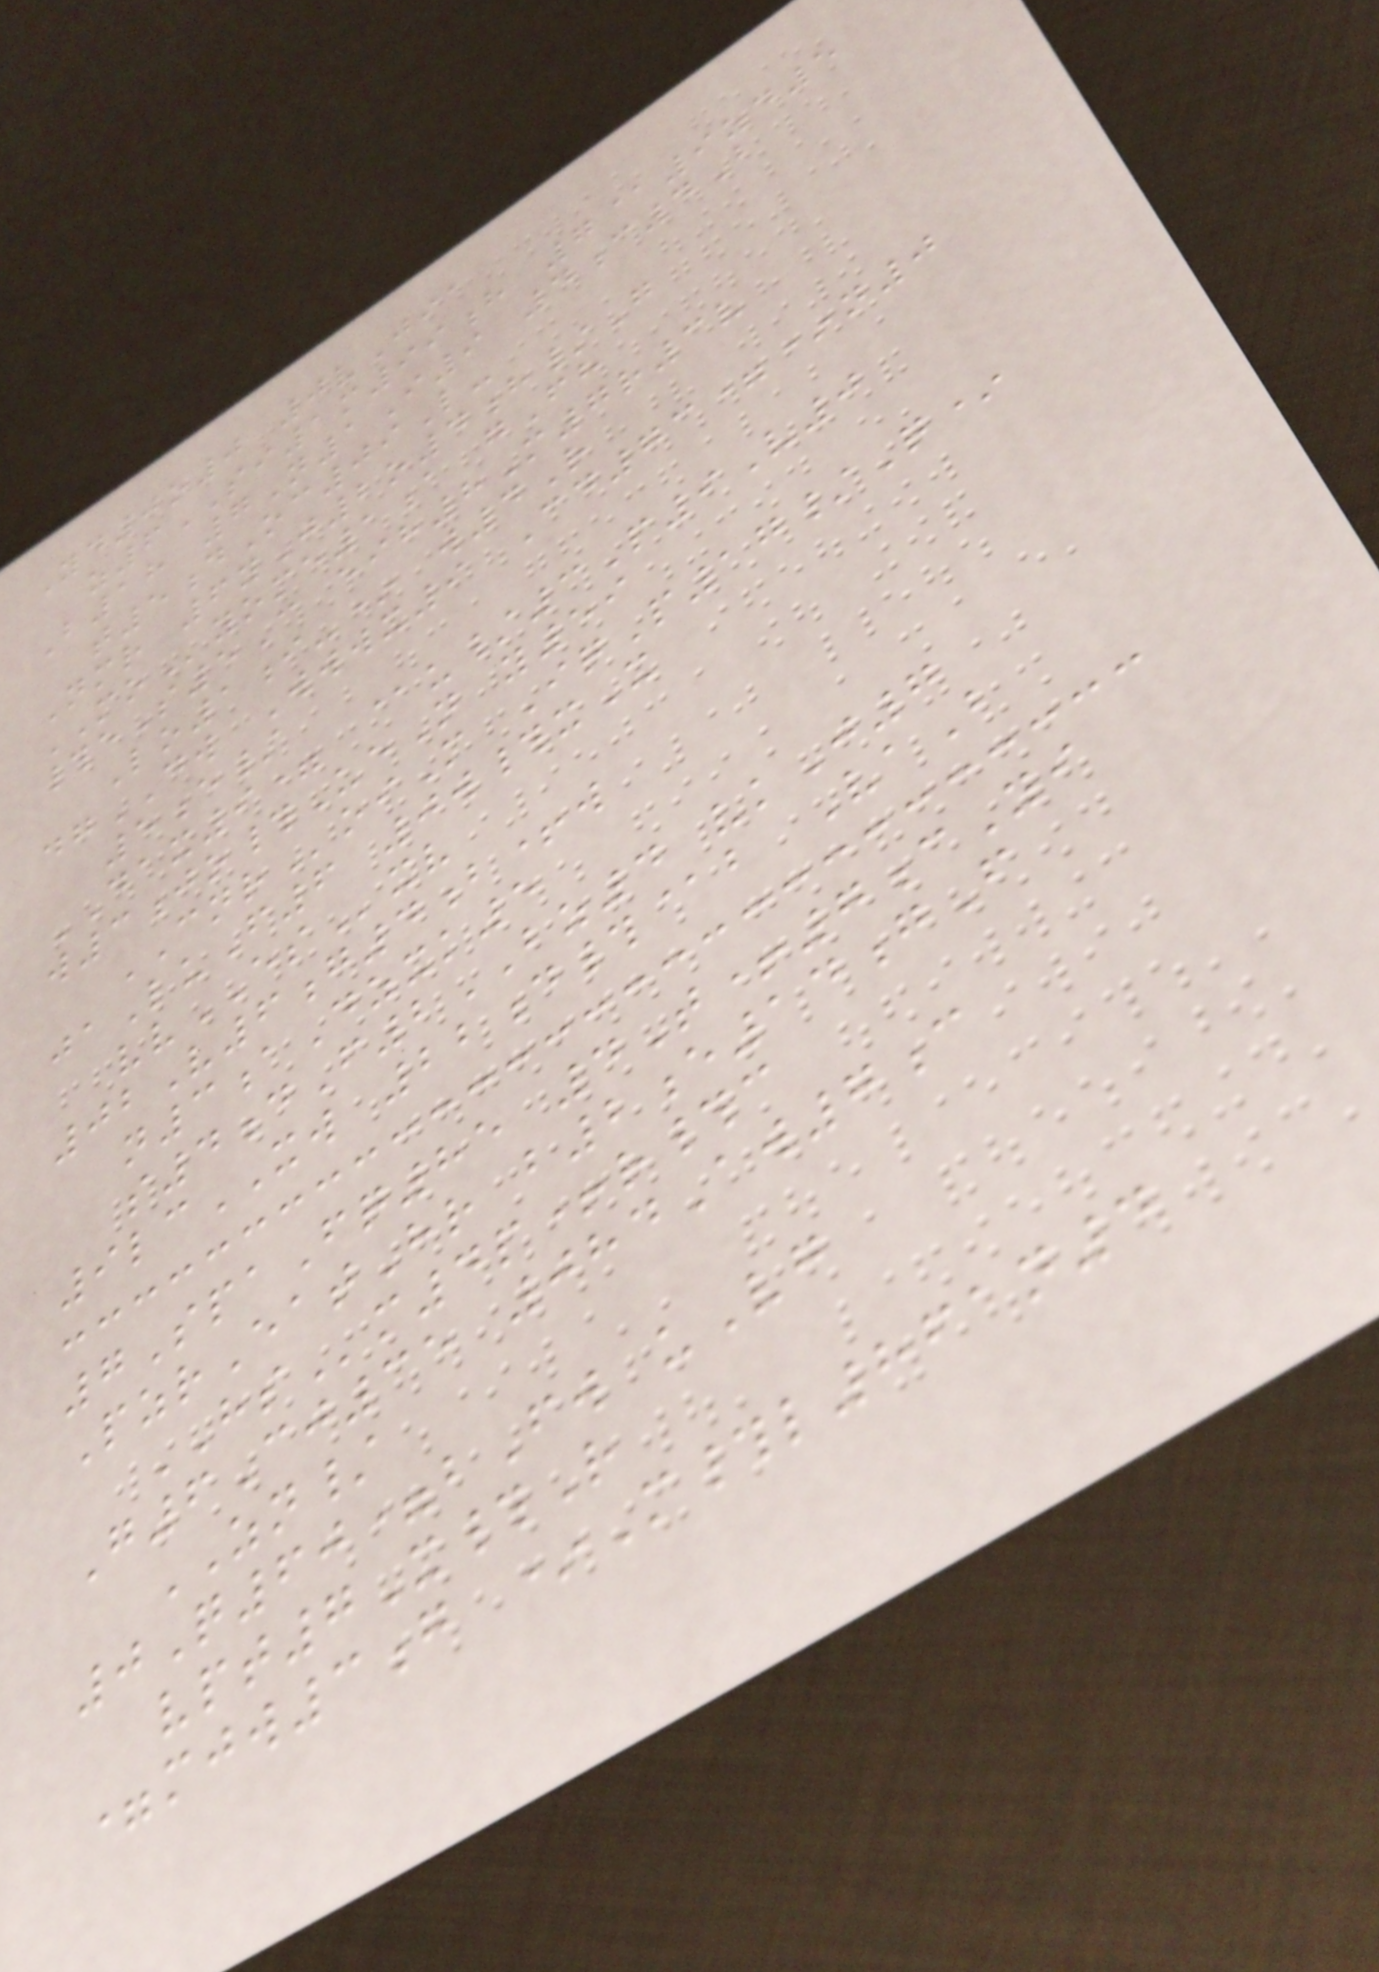Yd0o0 0vJia
z6SI1m99h 7@9zd5
B18 7N1I9 4c4B
t5dOc09L-
Nmr 6yJ2o4h/G
MOyome1a gFh
#eS5C eih8M7r3v
Lo1i-* w4R
dgDW Wwwx9 Cd73=*n0
5e/
DAX9= @u/3P9V0
w3jo#UeN y59
CNRoiM IqP17/Q*
jaLuF6 0w#xX
vvESxv
02V6g4b+w
n3aDzxk5
s4dF2BZ4 vkJ7
9lcXW 22d#@b VaB
7SpaFq85 4T+7cYi
PzrEatHr b2e14gF
HSm4p+r#c
G6Cj35 084Aw7c
ZN/
0Q60=bFw uVg
vpt7X#R
=mjw3g *M#l861n4
